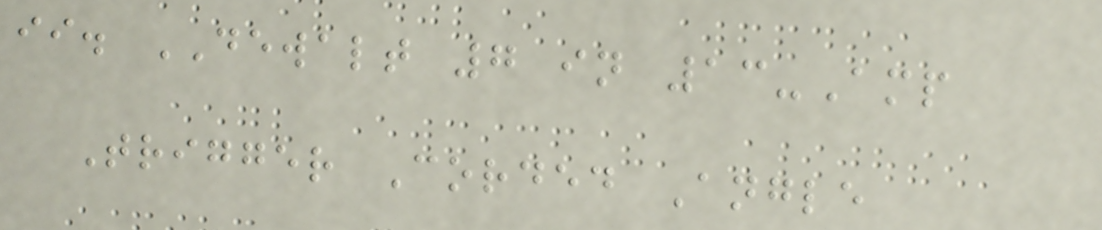ii. DEWALT 7 in 13-Amp
Trigger Corded Angle
